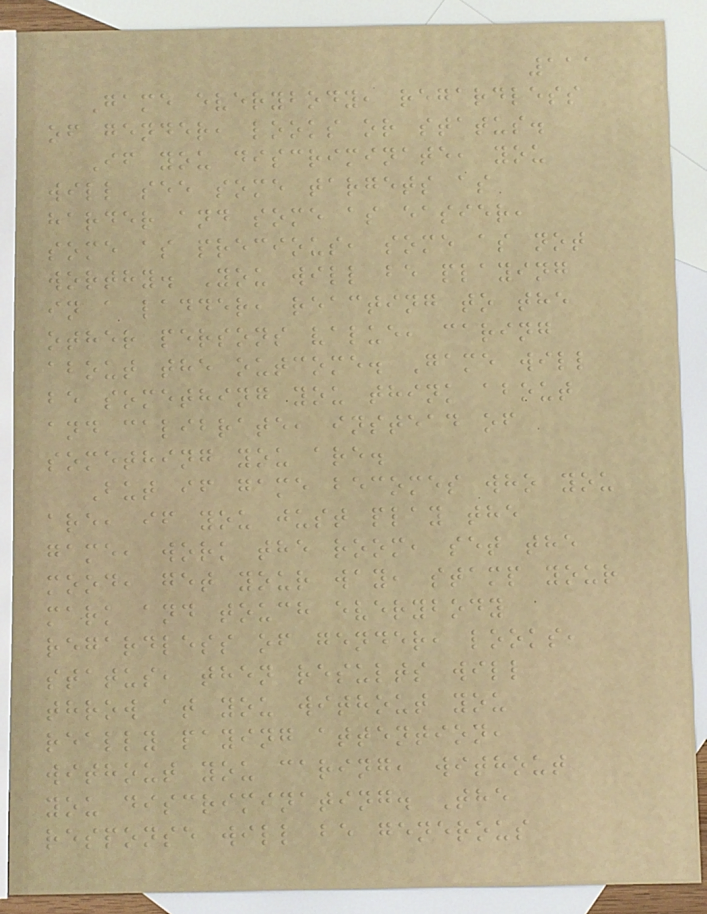111
Game everybody, regardless
of gender, looks or status.
If you discriminate, you
will see some targets as
harder and some as easier,
some as precious, some as not
worthy. You will be playing
in a ladder, reacting to the
other persons value, caring
about the outcome. Game will
be something you think about
and calibrate, instead of
something you are.
But if game becomes who you
are, if you just play the
game, work the room, set the
mood, get your way, stamp your
mark and touch everybody
regardless of gender, looks,
status, then results will
throw at you without you
really paying attention,
without you caring, without
you discriminating. The
response will be generous
